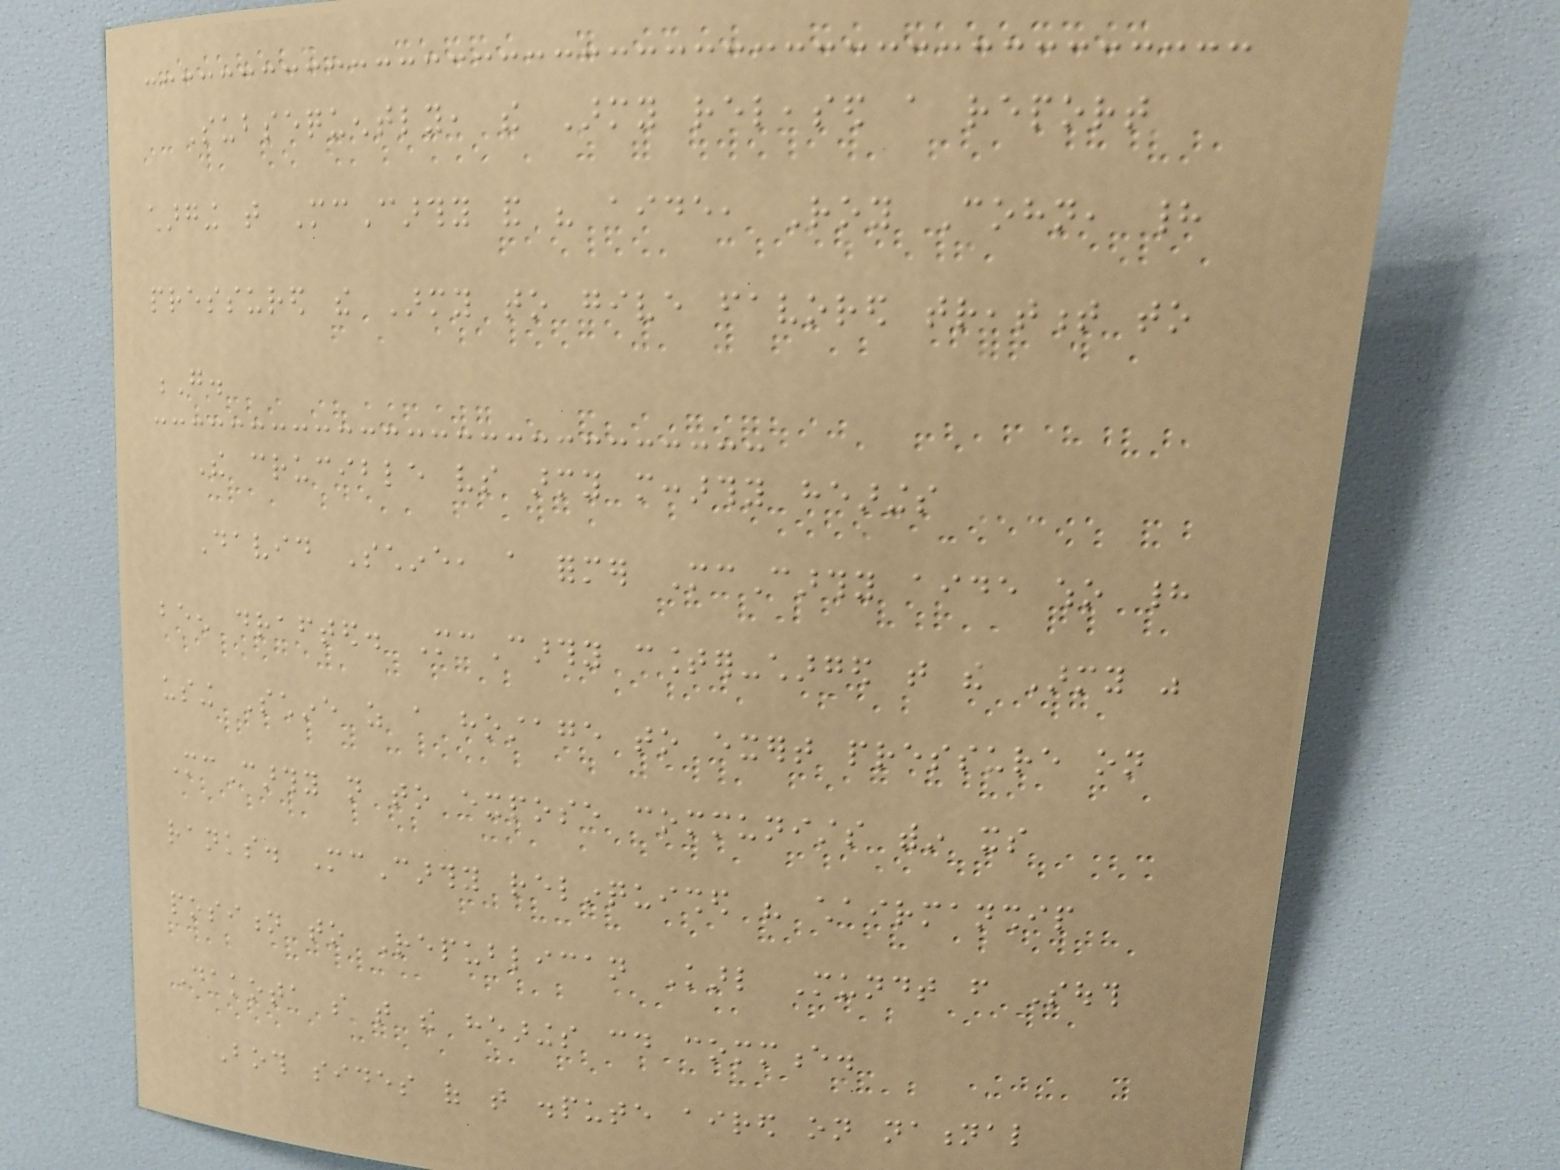Subsequently, the Army released a report
charging that McCarthy and his aide, Roy Cohn, had
pressured the Army to give favored treatment to
G.
The crucible vs army mccarthy hearings
David Schine, a former McCarthy aide who had
been drafted. McCarthy counter-charged that the Army was
using Schine as a hostage to exert pressure on
McCarthy not to expose communists within its
ranks. McCarthy relinquished his chairmanship
position to Republican Karl Mundt from South
Dakota so that the hearings could commence.
Both sides of that dispute aired on national
